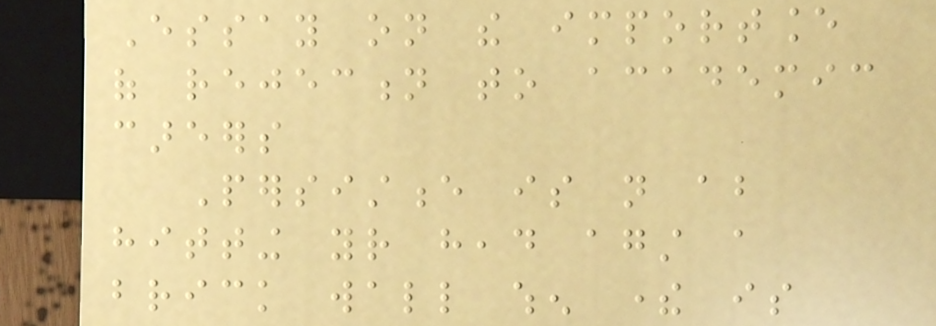Essay on the importance
of rejection to academic
careers
Persistence is not about
hitting your head against a
brick wall when there is
